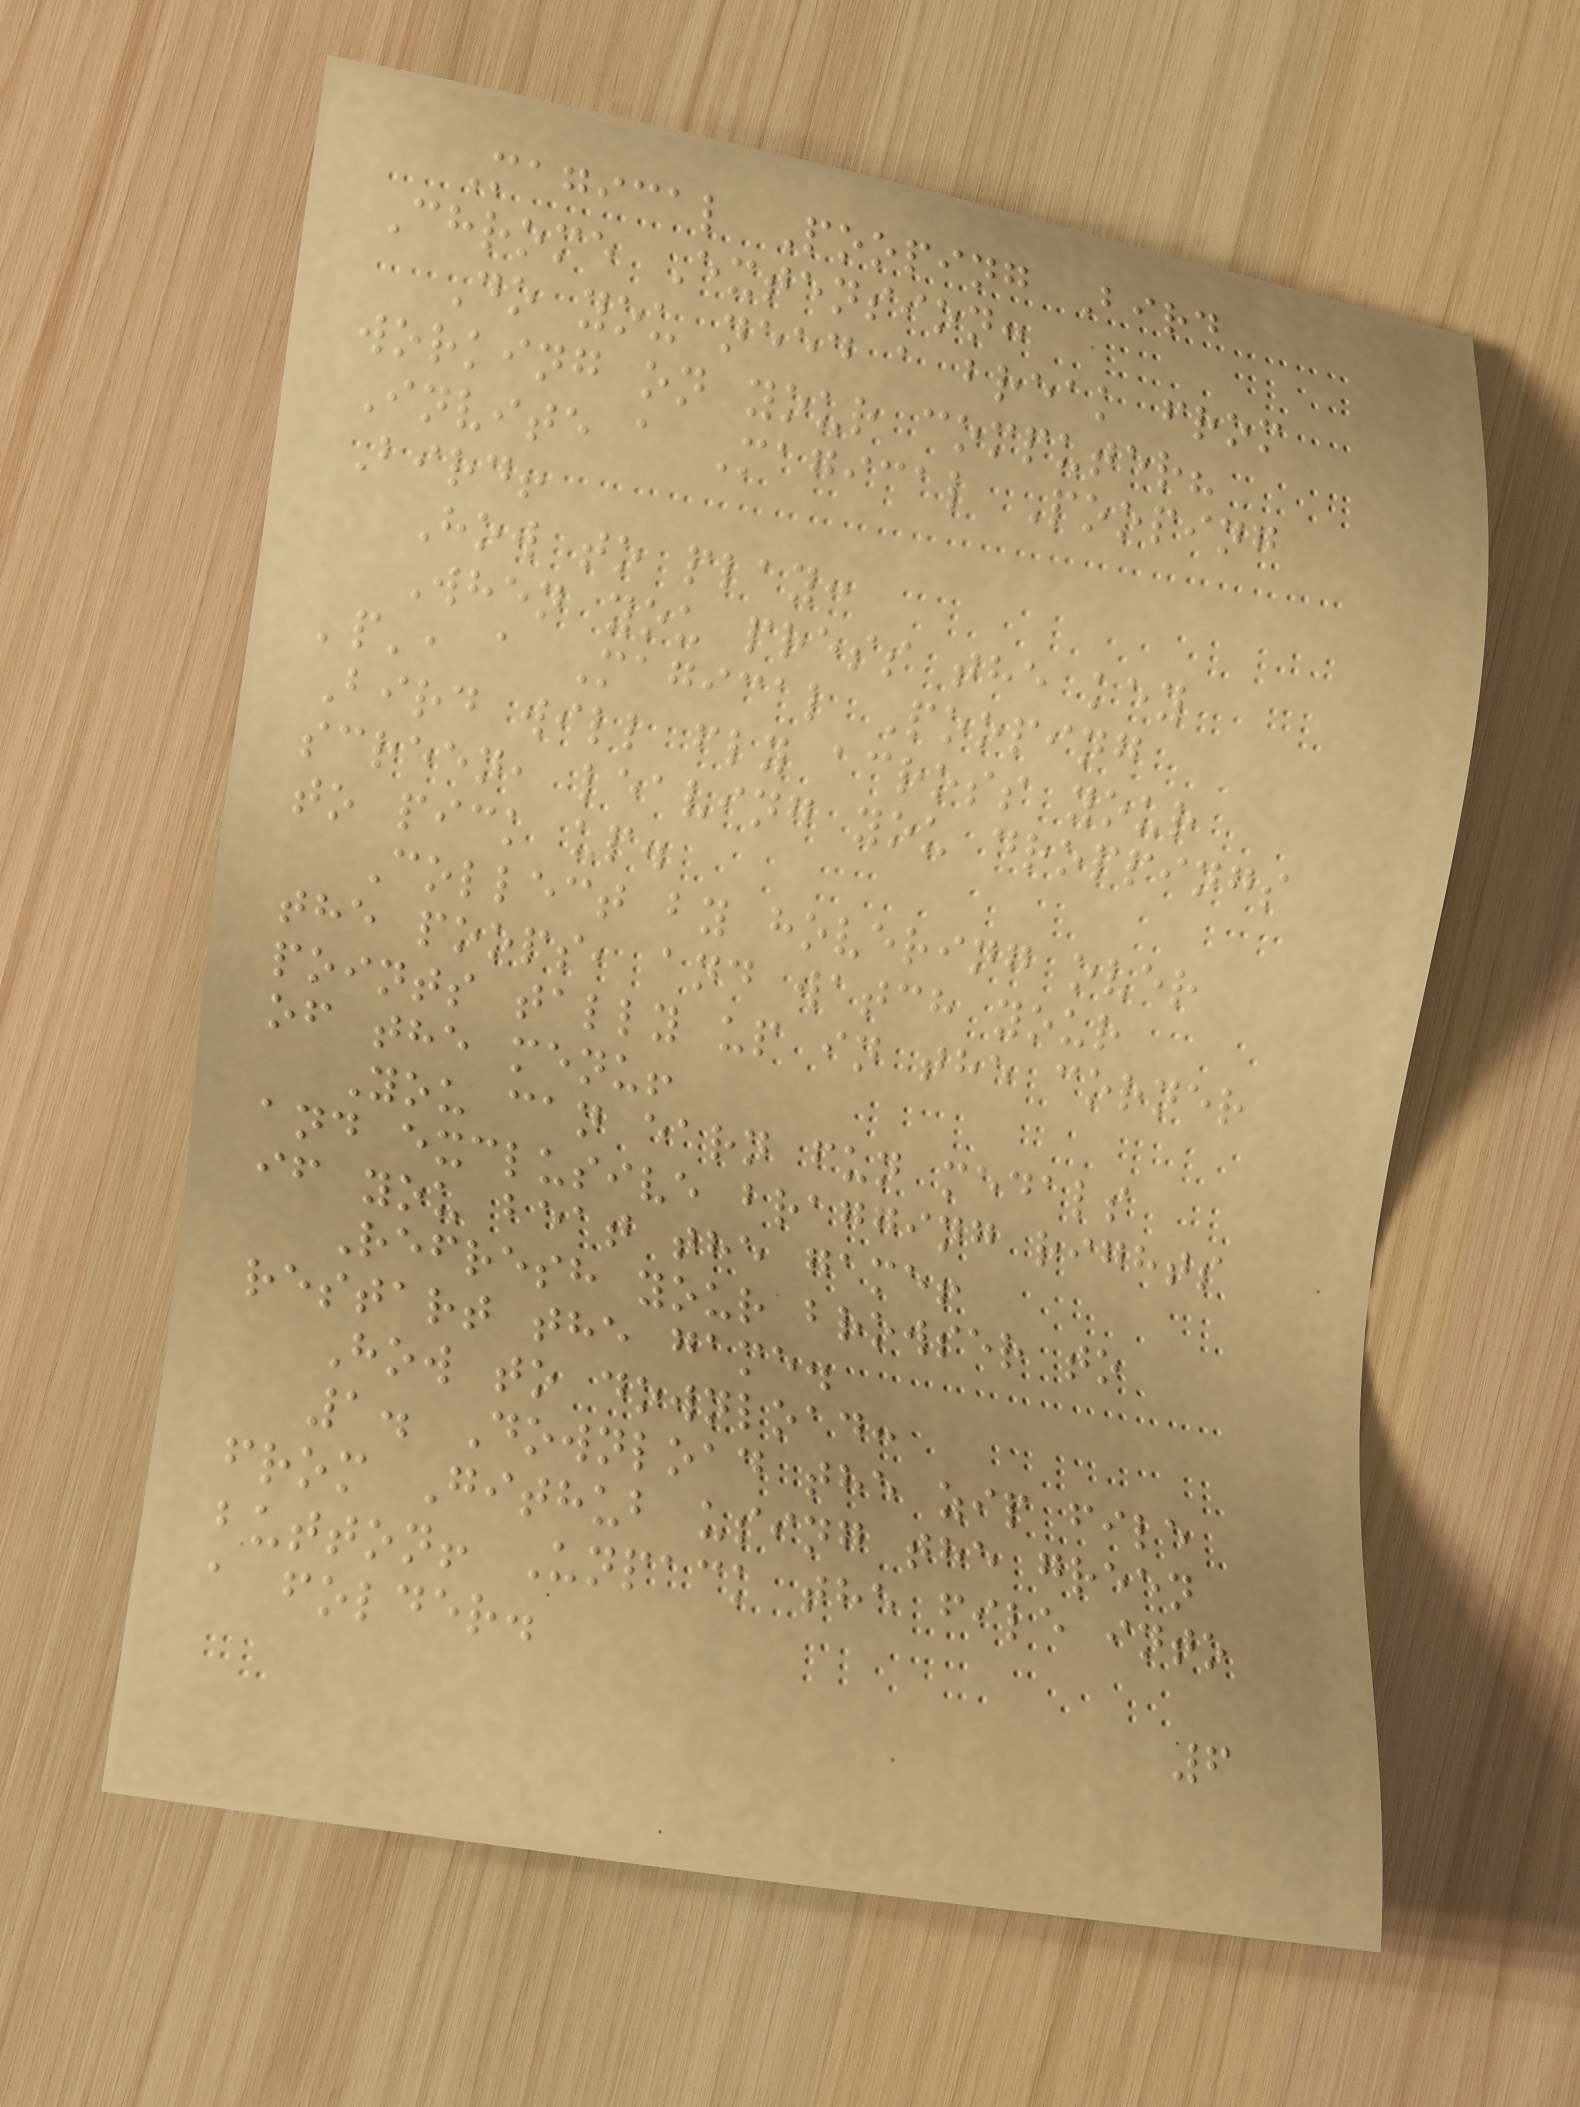Magical Pooping Bird
Chrome Extension:
Do you need a break from
working on your computer?
Invite a Magical Pooping
Bird!
How to play:
When you press the key
'p', a Magical Pooping
Bird will fly across your
screen, leaving you droppings
to pick up.
Collect by hovering over
the poops, and watch your
points tally up in the corner
of the menu!
You can earn fun medals
and exclusive bragging rights
if you beat the game!
Refresh your browser to
restart the game.
How to download:
1. Download the zip file
from Github using the green
button! Unpack the file into
a folder.
6
